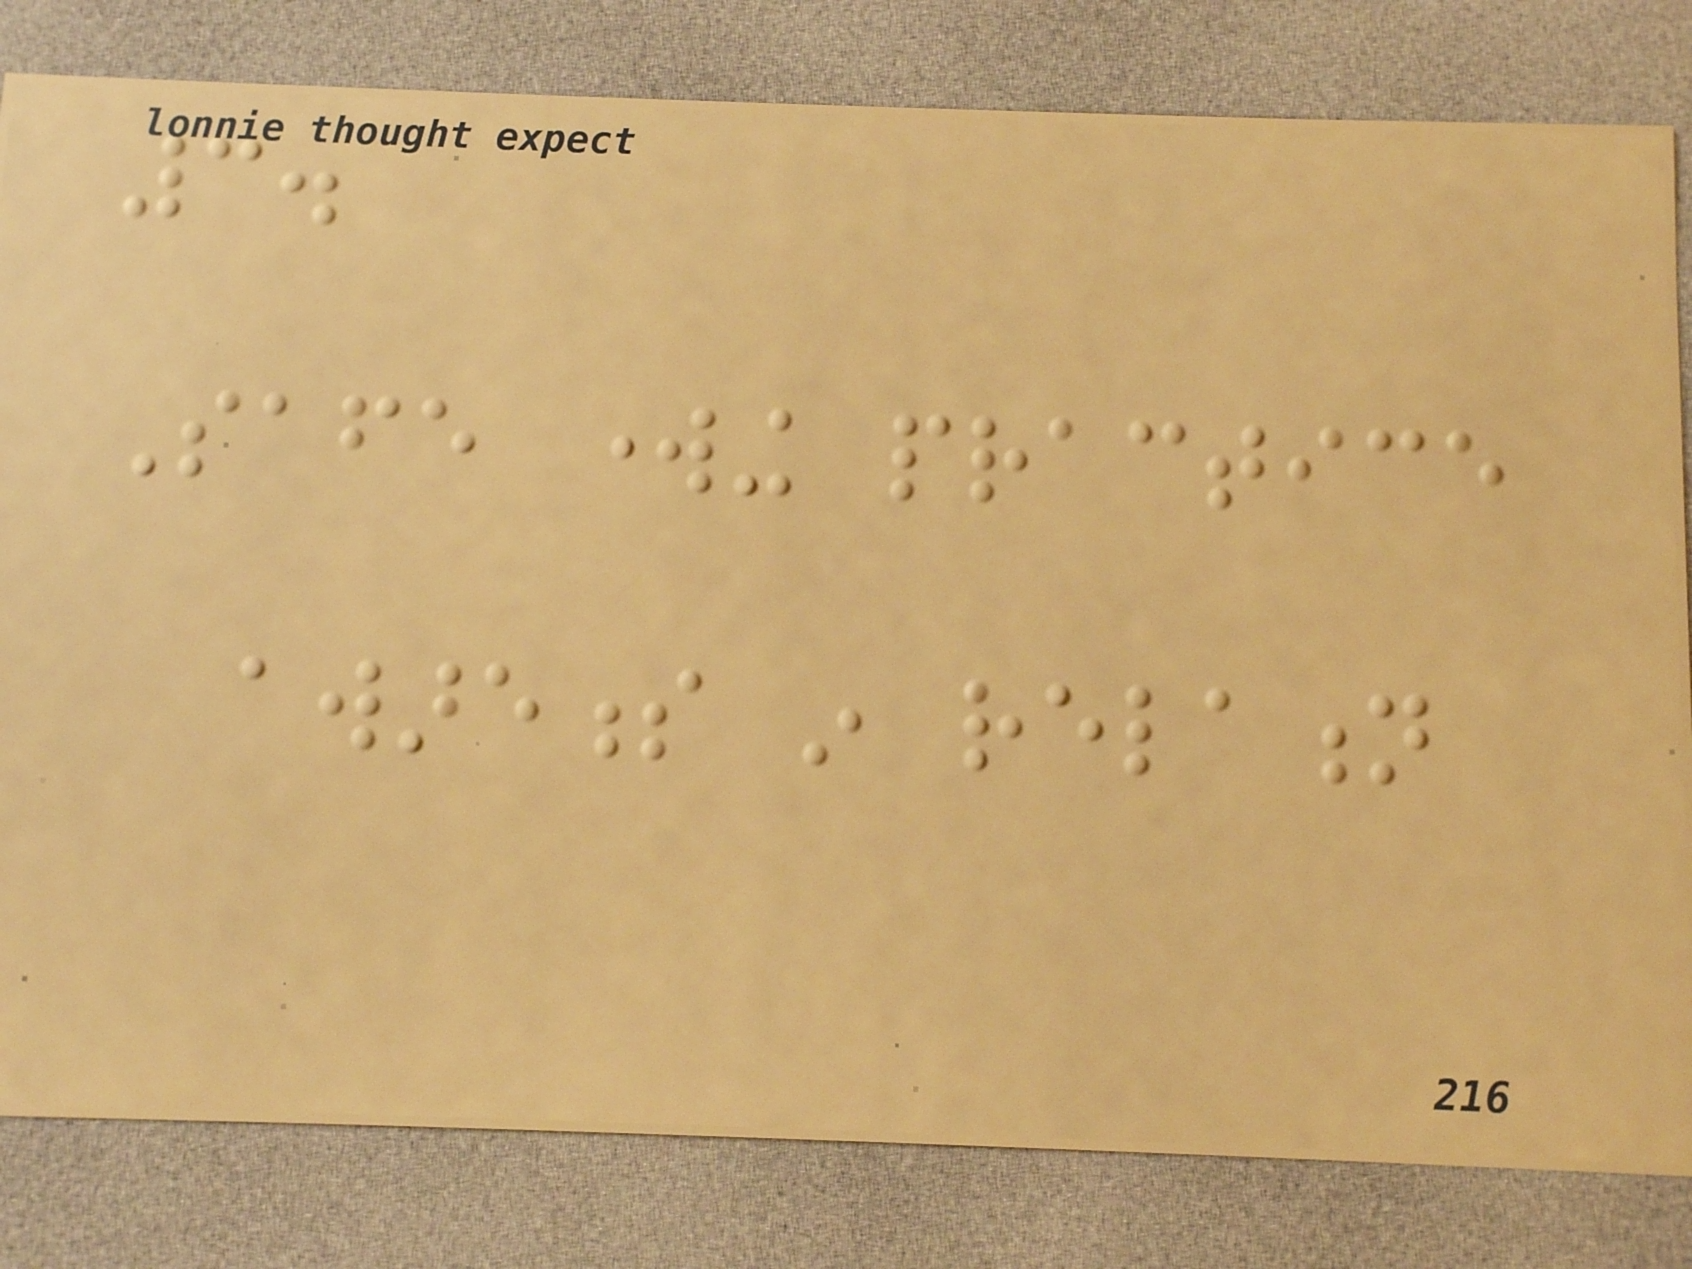3.
Safe working practice
awareness in relation
